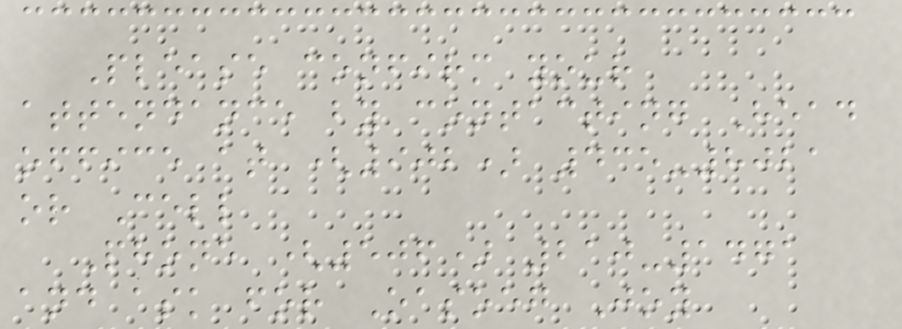Please confirm your
attendance by contacting Head
office at (902) 435-8021
or Cell
Phone (506) 210-1471
and ask for Oasoeg Joy
